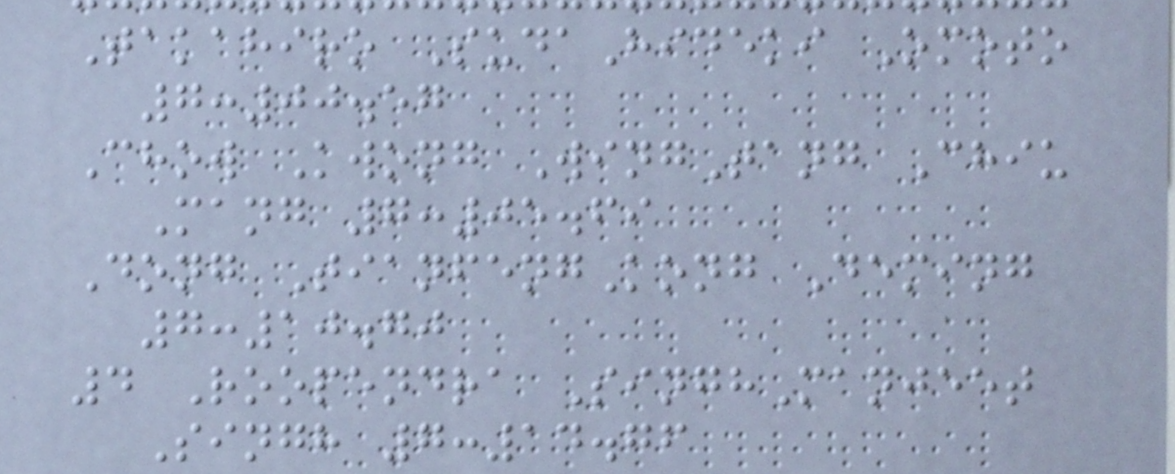Takahiro SudaHideki Omoto
7:00.57
Chow Kwong WingTang Chiu
Mang 7:05.69
Dong TianfengKong Deming
7:10.70
4 Roopendra SinghManjeet
Singh 7:14.76
